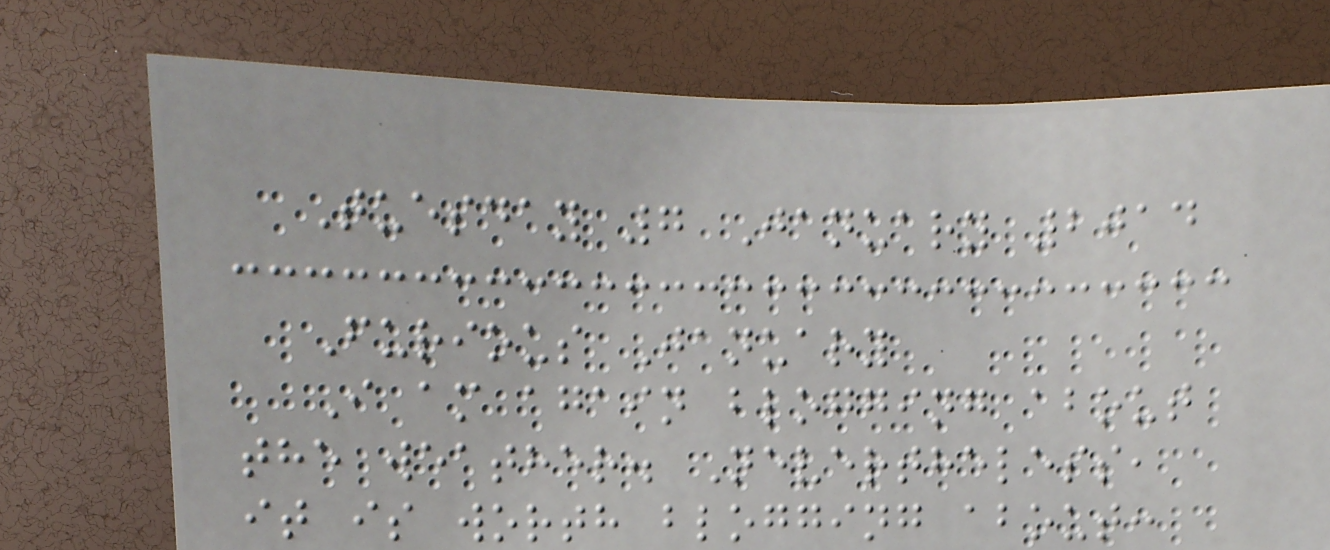Tuesday 7 January 2014
Furious January
I am again blogging about
the weather. Nevertheless,
it is worth blogging about:
